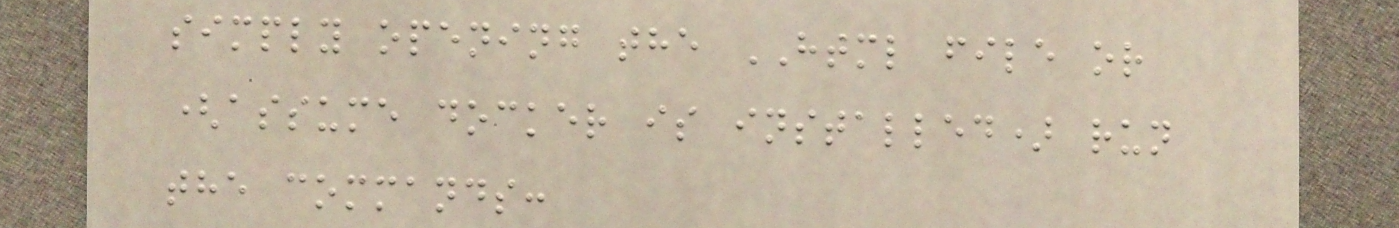simply opening the HTML file or
(assume docker is installed) run
the commands:
